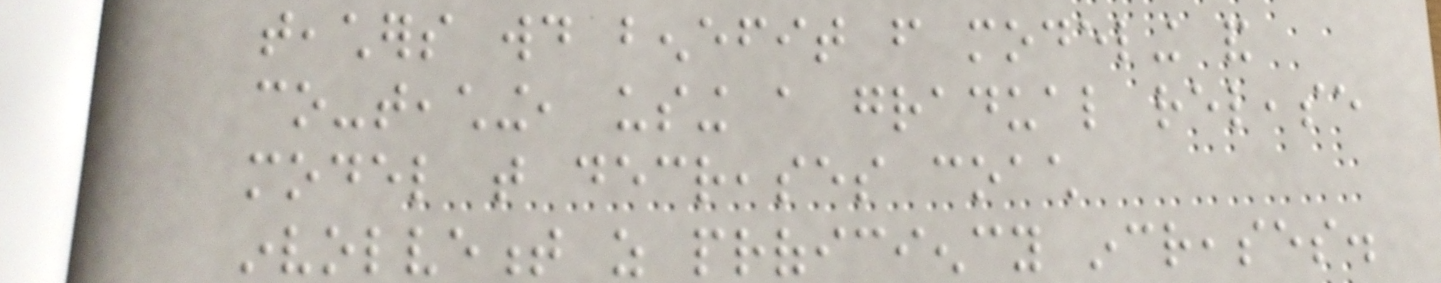teachers would benefit from modeling and
co-teaching, using a gradual release
model that decreases coach
involvement as proficiency increases.
